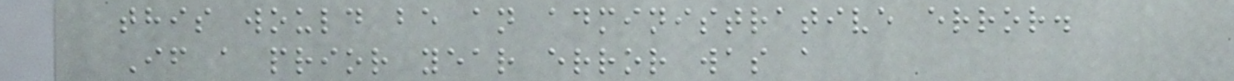this would be an administrative error.
If a prior year error was a
